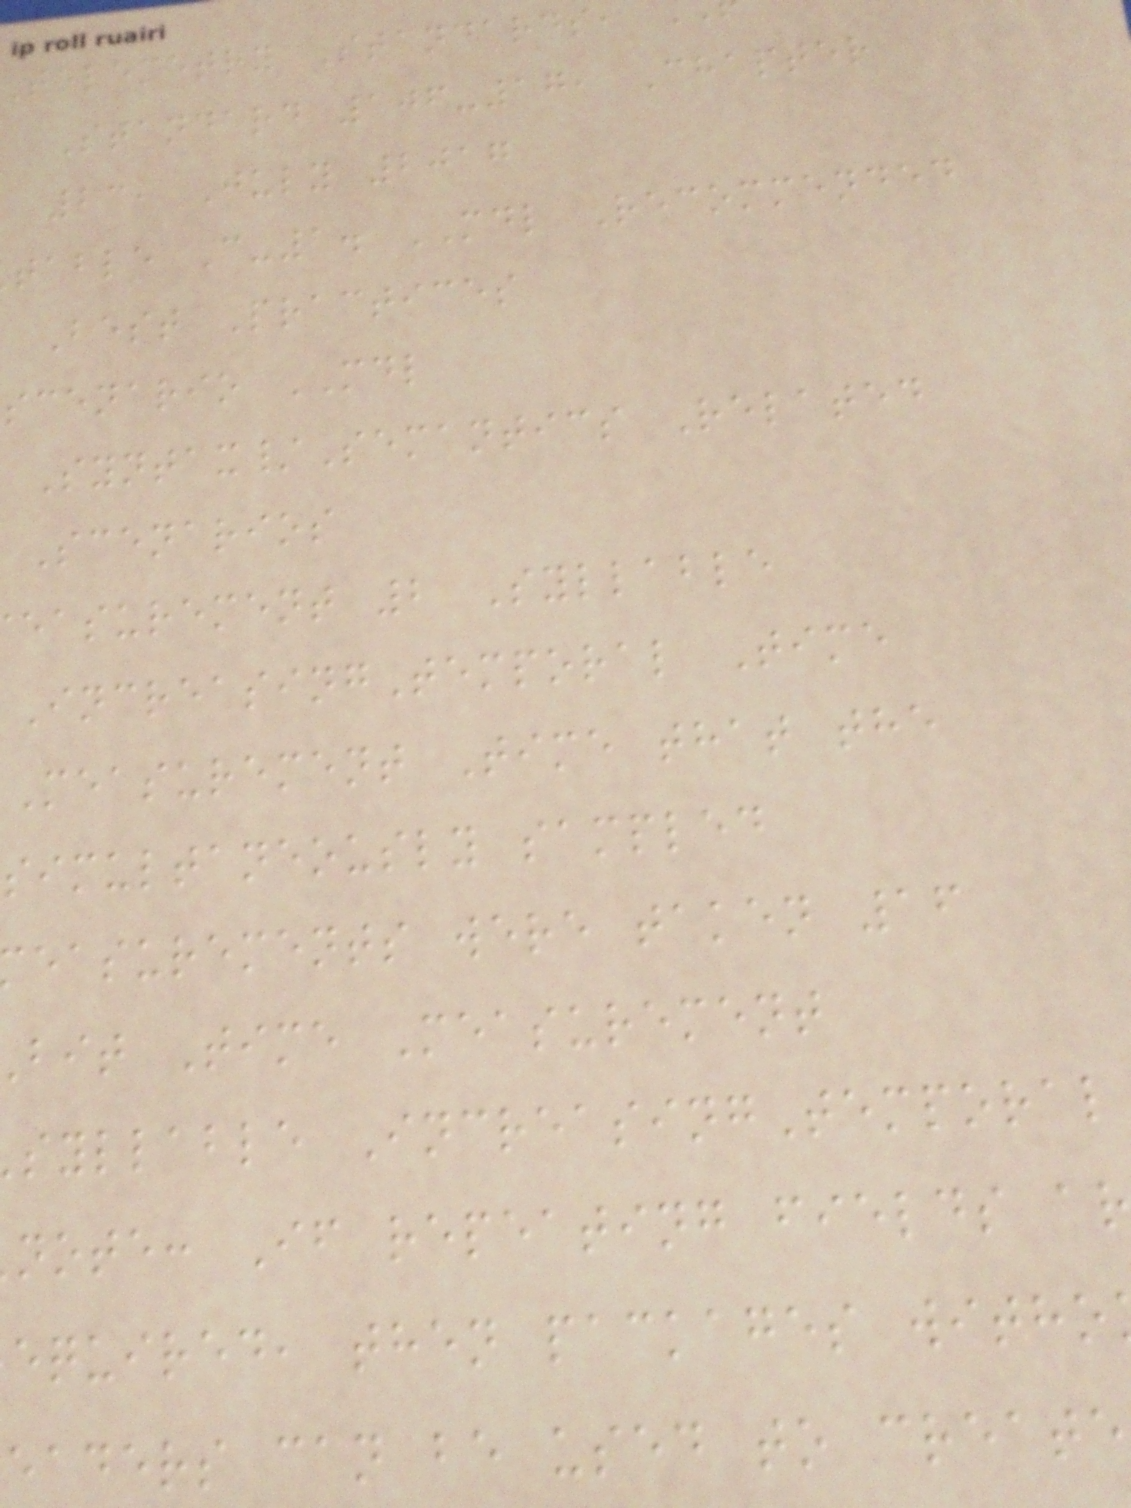telemetry Standards,
Standard 106-17, Chapter
23, July 2017
table C-1. MDL Recommended
Best Practices
scenario MDL
Syntax/Semantics Related
Scenarios
easurement 2 Syllable
IncreasingTemporal Time
Measurement Time that the
simultaneously sampled
easurements were taken 16
bit Time Measurement
syllable IncreasingTemporal
note: If repeating fields a
equired, then packages witho
eaders can be used to create
